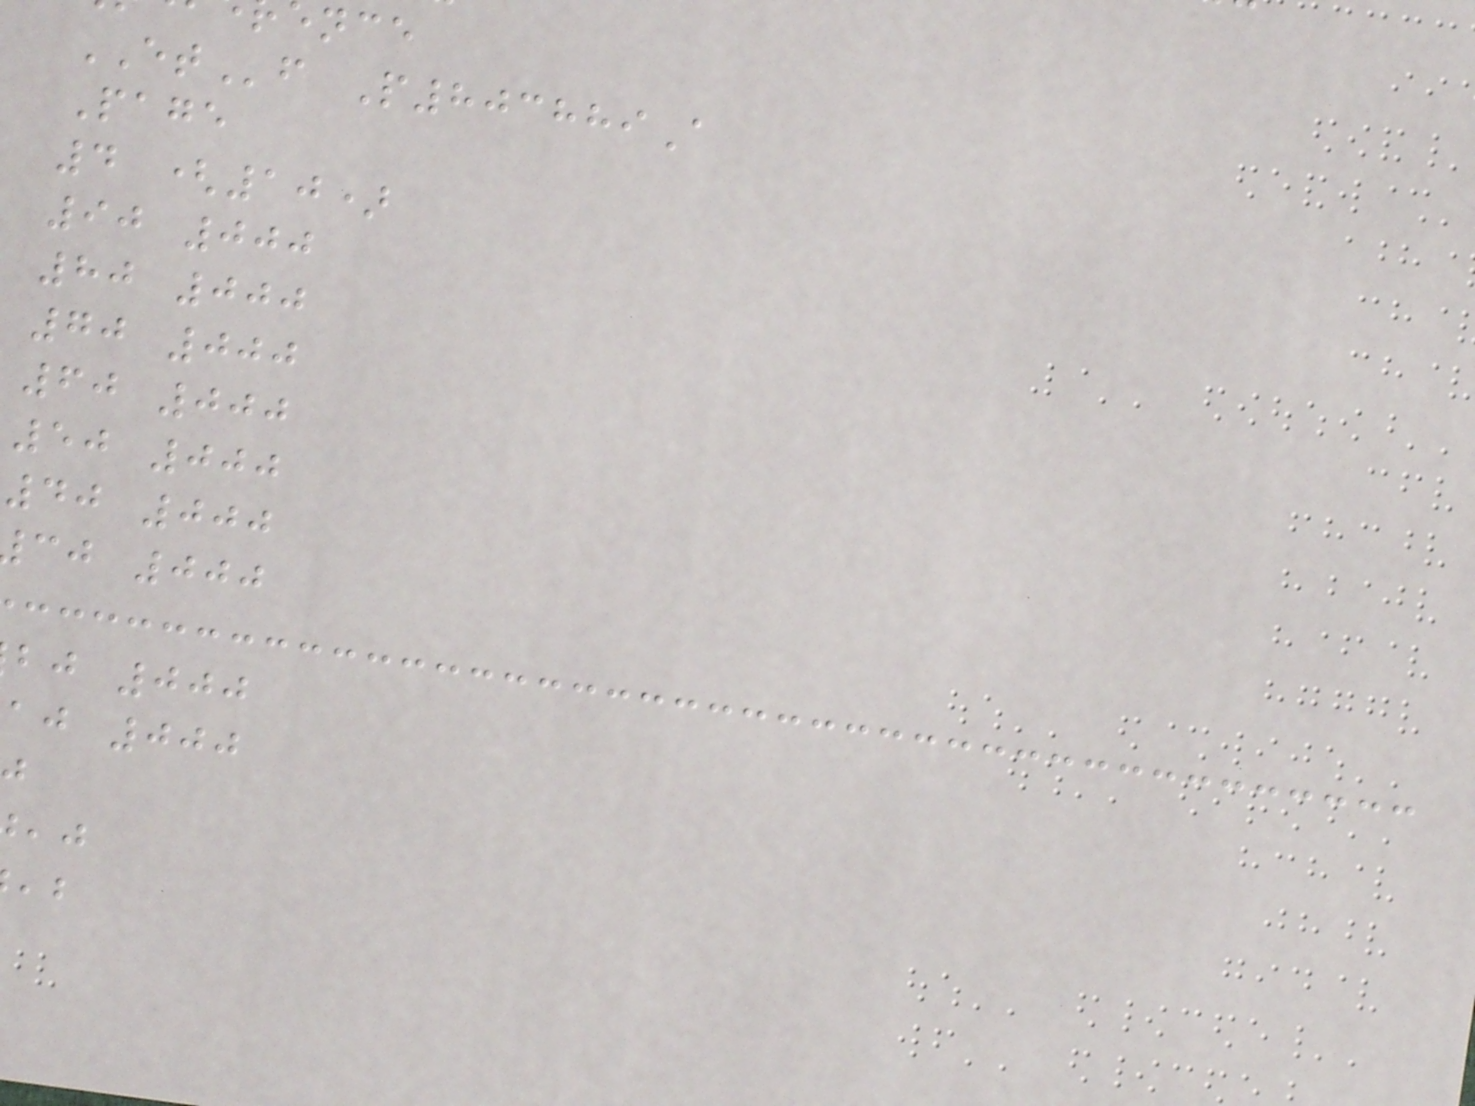ence
ETf P803889A
Page
4 (10)
90 000
80 000
70 000
60 000
50 000
40 000
cj 000
bj 000
aj 000
